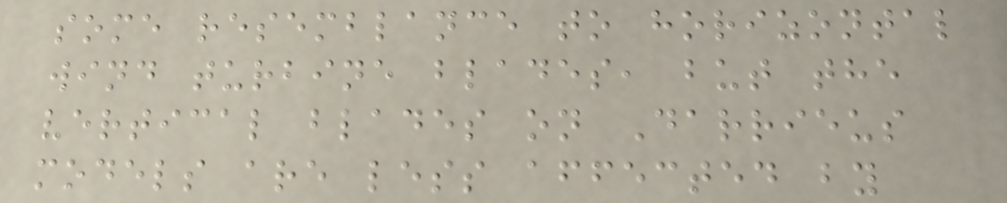some resemblance to horizontal
wind turbine blades, but the
vertical blades on Darrieus
models are less affected by
